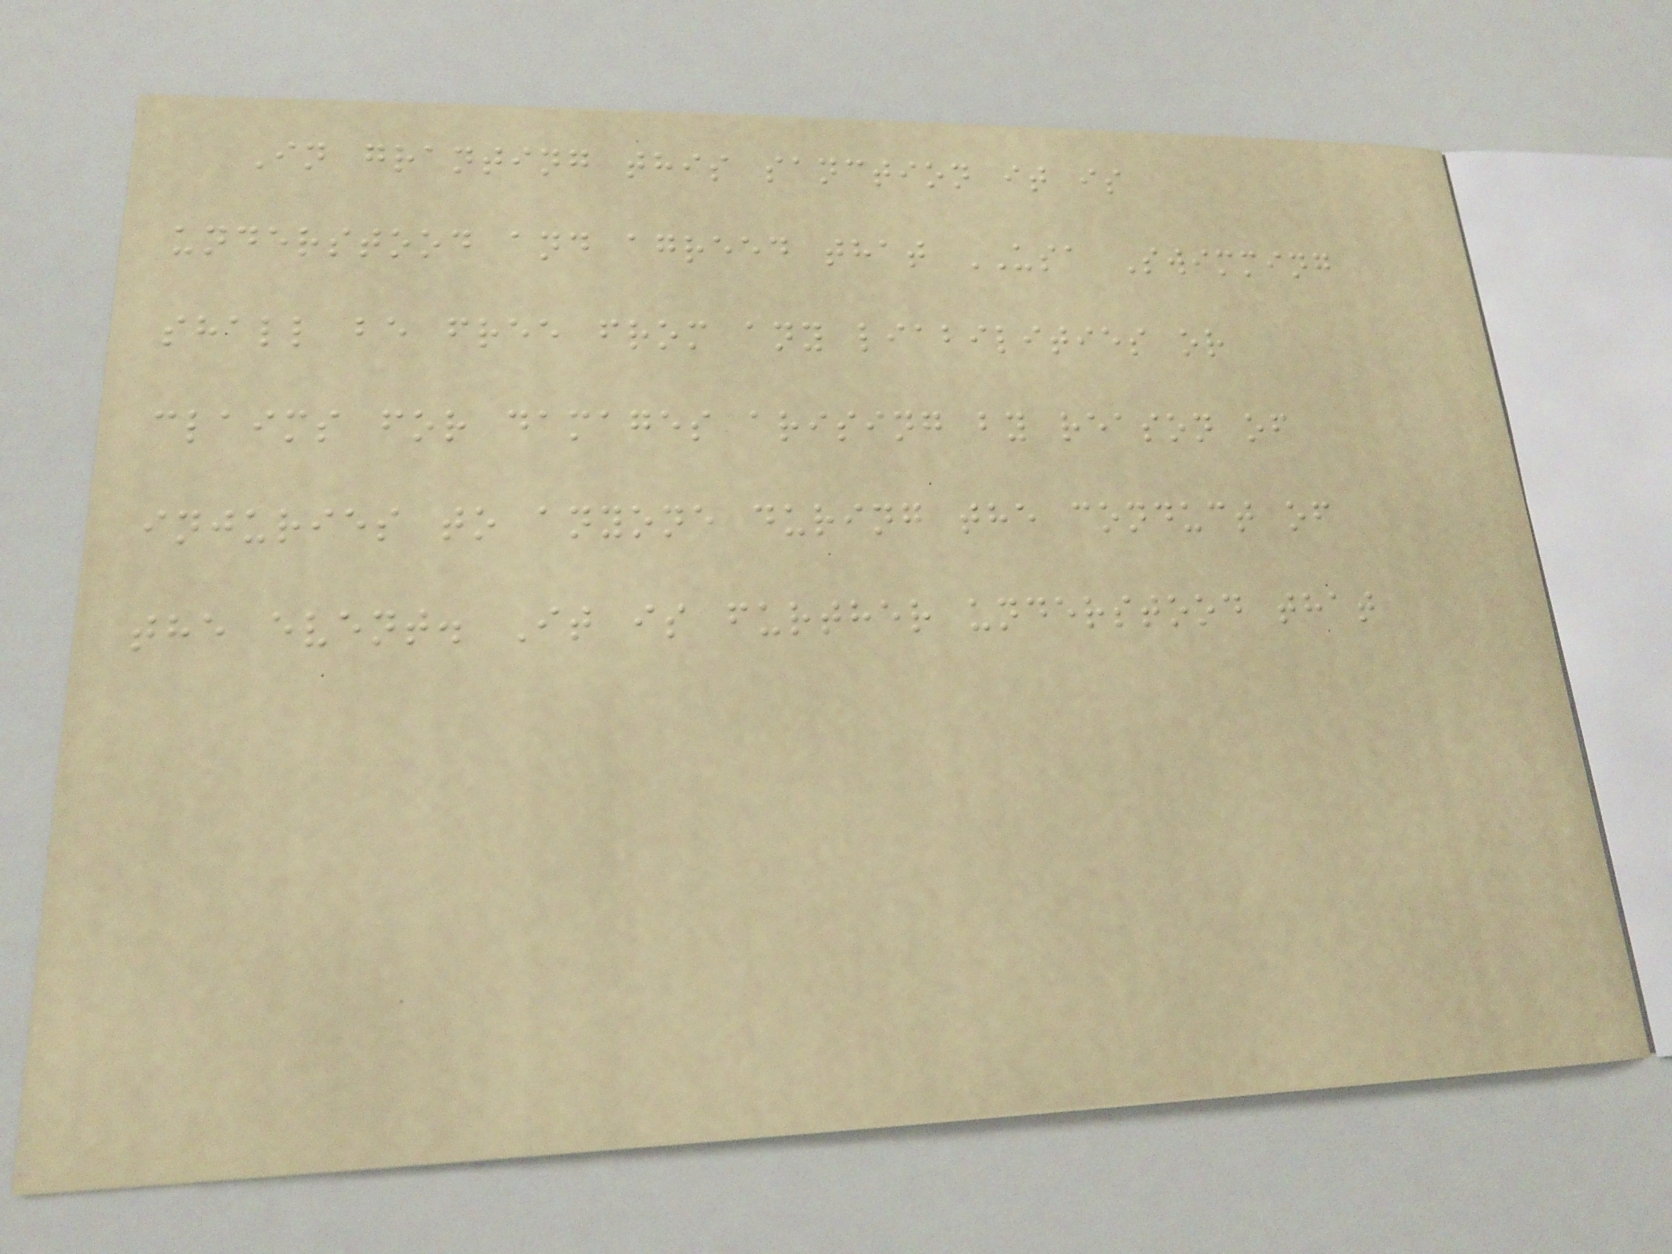In granting this sanction it is
understood and agreed that USA Swimming
shall be free from any liabilities or
claims for damages arising by reason of
injuries to anyone during the conduct of
the event. It is further understood that
